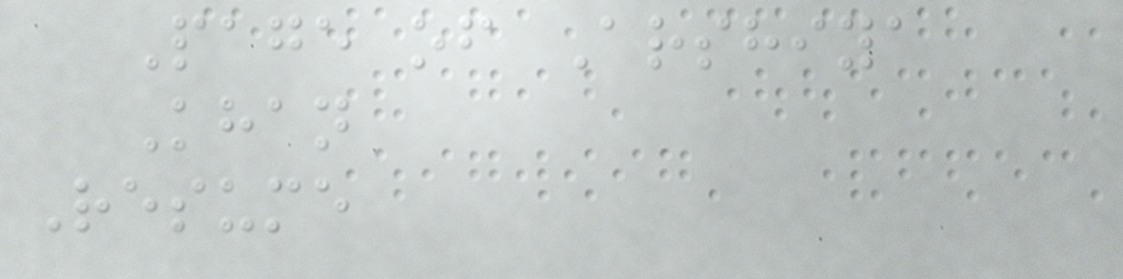Page of Arshiya
Khan
Resume
